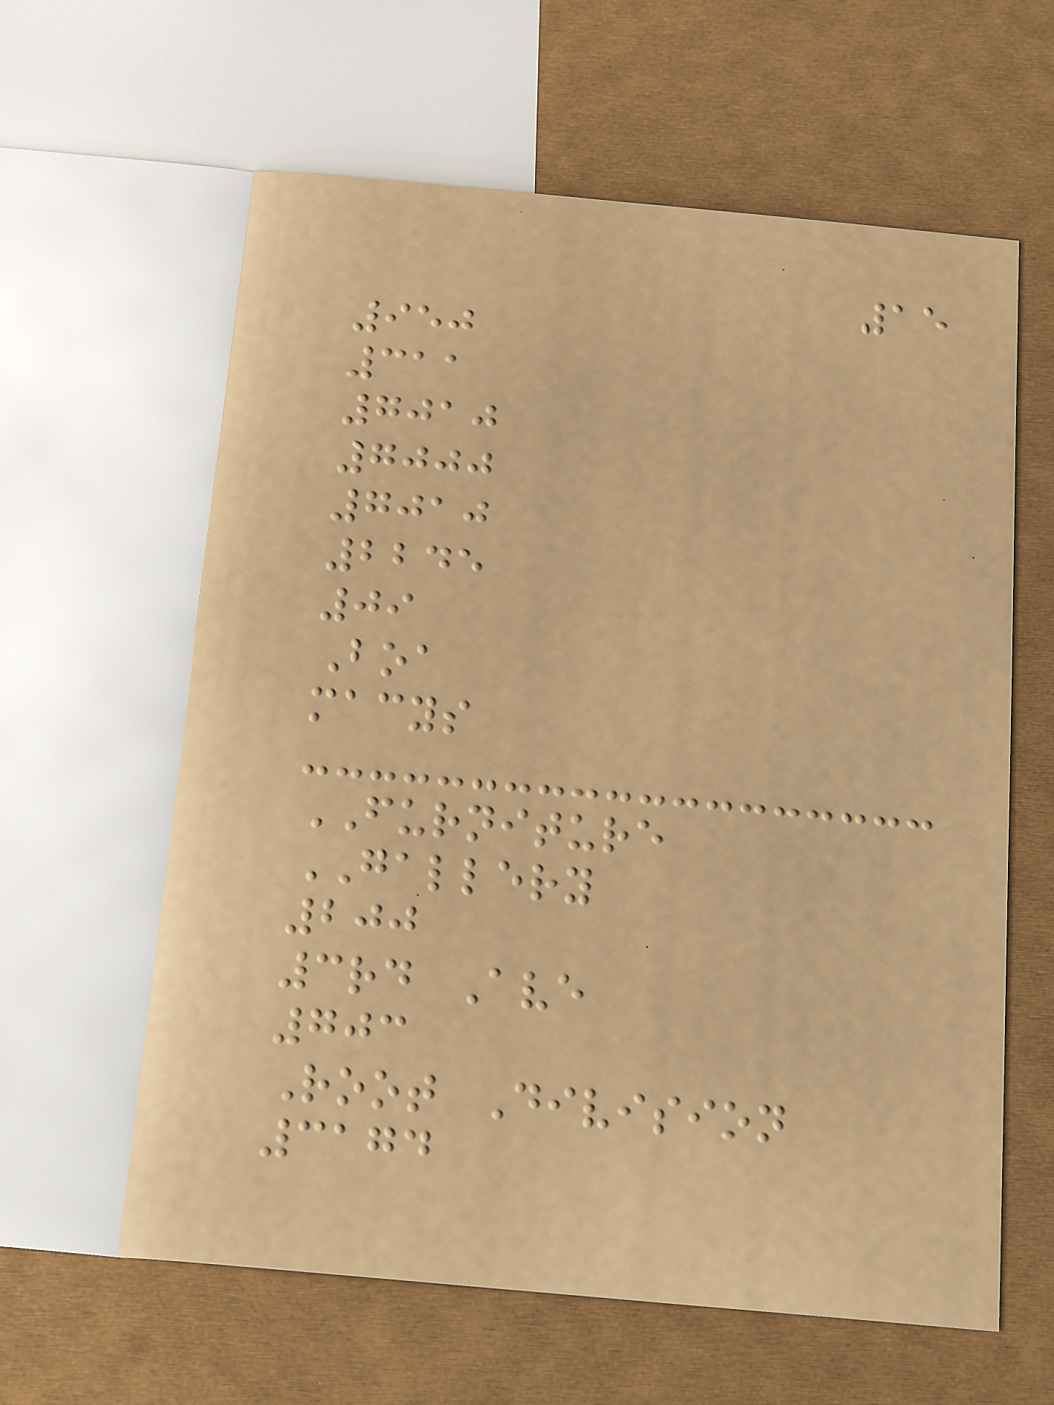15
950
311
7010
7000
7010
2245
09
Boa
macys
FURNITURE
GALLERY
200
3rd Ave
703
Root Division
3174
